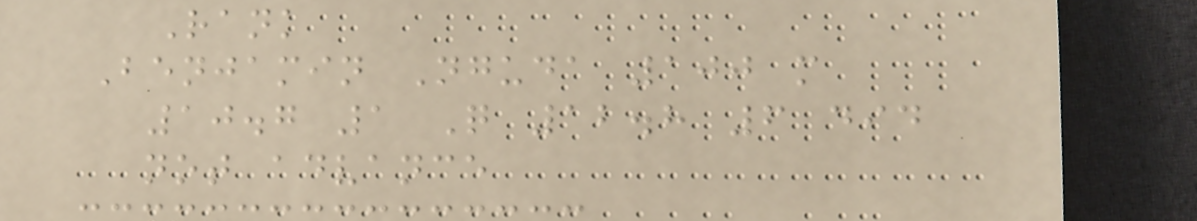Rank
Benjamin Nguda 100 m
10.7 1 Q 12.8 6 did
not advance
